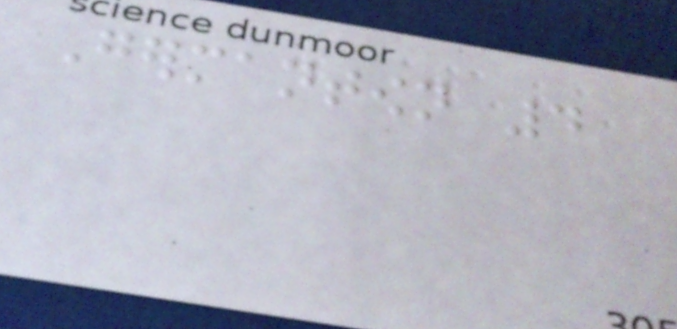Germantown 4
